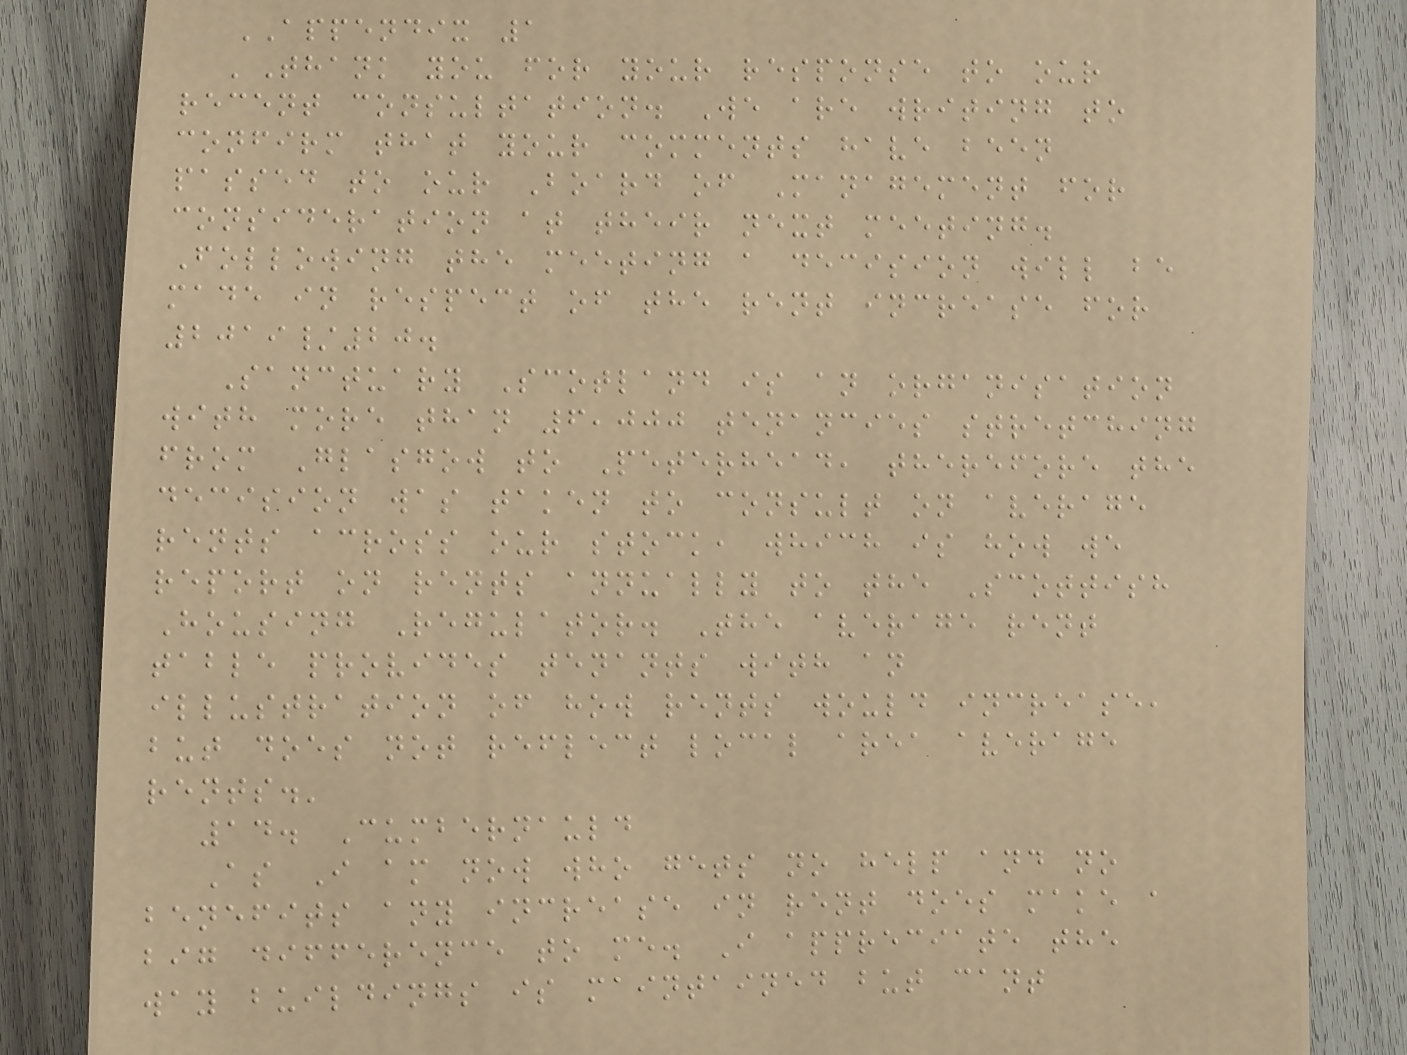APPENDIX 1
'Thank you for your response to our
recent consultation. We are writing to
confirm that your comments have been
passed to our Board of Management for
consideration at their next meeting.
Following the meeting a decision will be
made in respect of the rent increase for
2019/20.
Sanctuary Scotland is an organisation
with more than 6,000 tenancies stretching
from Glasgow to Peterhead, therefore the
decision was taken to consult on average
rents across our stock, which is how we
report on rents annually to the Scottish
Housing Regulator. The average rent
table provides tenants with an
illustration of how rents would increase,
but does not reflect local area average
rents.'
14. Cumbernauld
As I am now who gets no help and no
benefits any increase in rent does make a
big difference to me. I appreciate the
way buildings is maintained but cant
